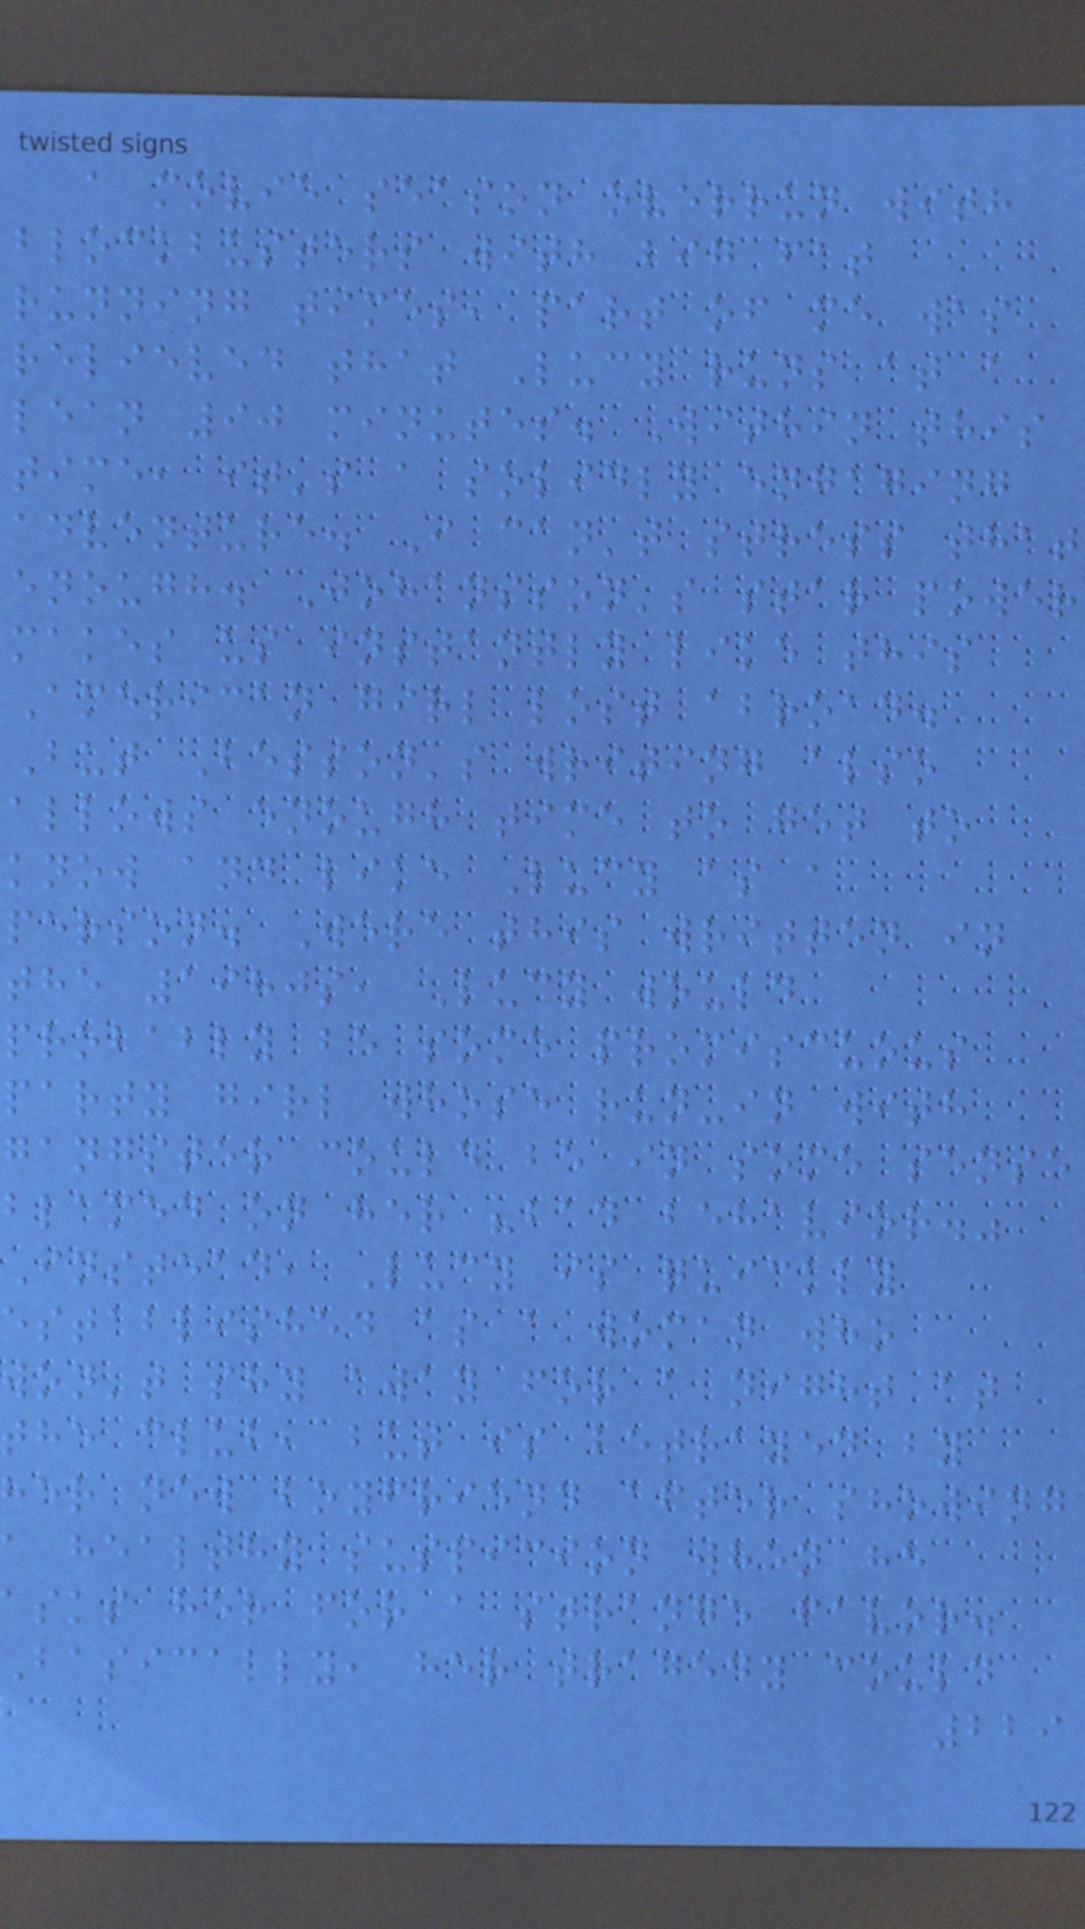a movie season overrun with
blockbusters with big fat
running times, part of me was
relieved that Lucy runs at a
lean 90 minutes. Within this
time, it's a solidly engaging
adventure. I can't stress that
enough. Johansson's star power
makes us instantly like this
American girl lost abroad.
But Besson's writing also
allows enough time to get to
know and like Lucy as a
person. Were this written in
the 1980s, Lucy would
probably be some promiscuous
party girl whose run-in with
gangster could be in some sense
blamed on her "bad behavior."
Instead, Lucy is quickly
established as a woman who
won't shy away for a night at
the club, but is betrayed by
her new boyfriend after showing
a healthy suspicion when he
sks her for a strange favor.
basically, her tragedy could
229
